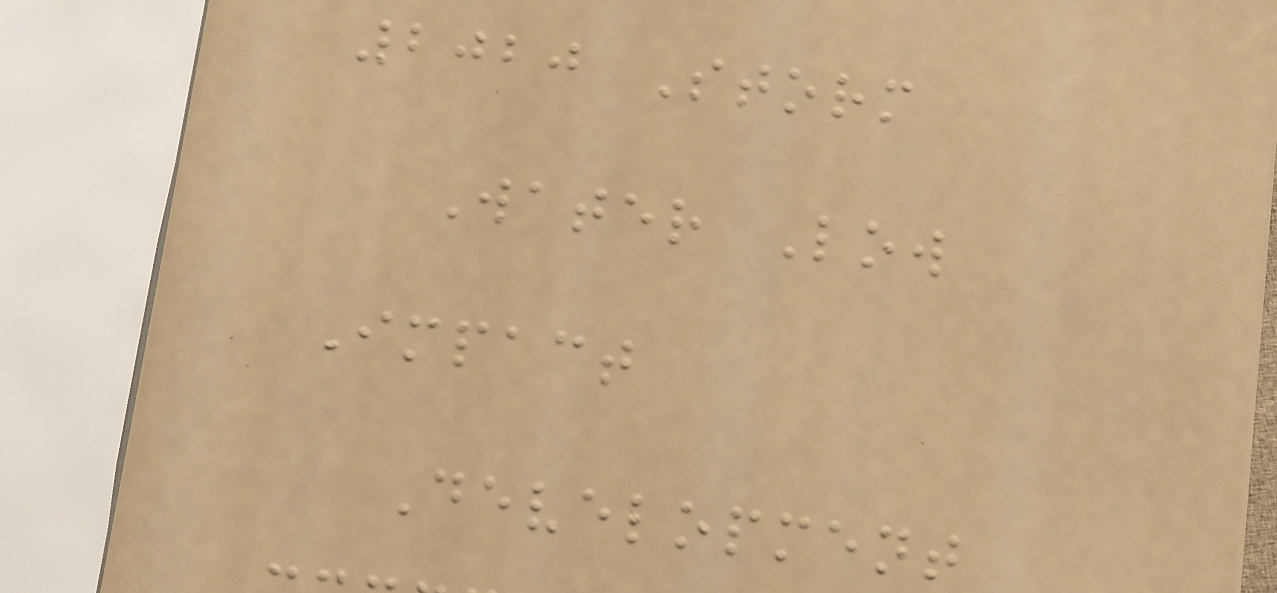2020 Storm
Water Low
Impact
Development
